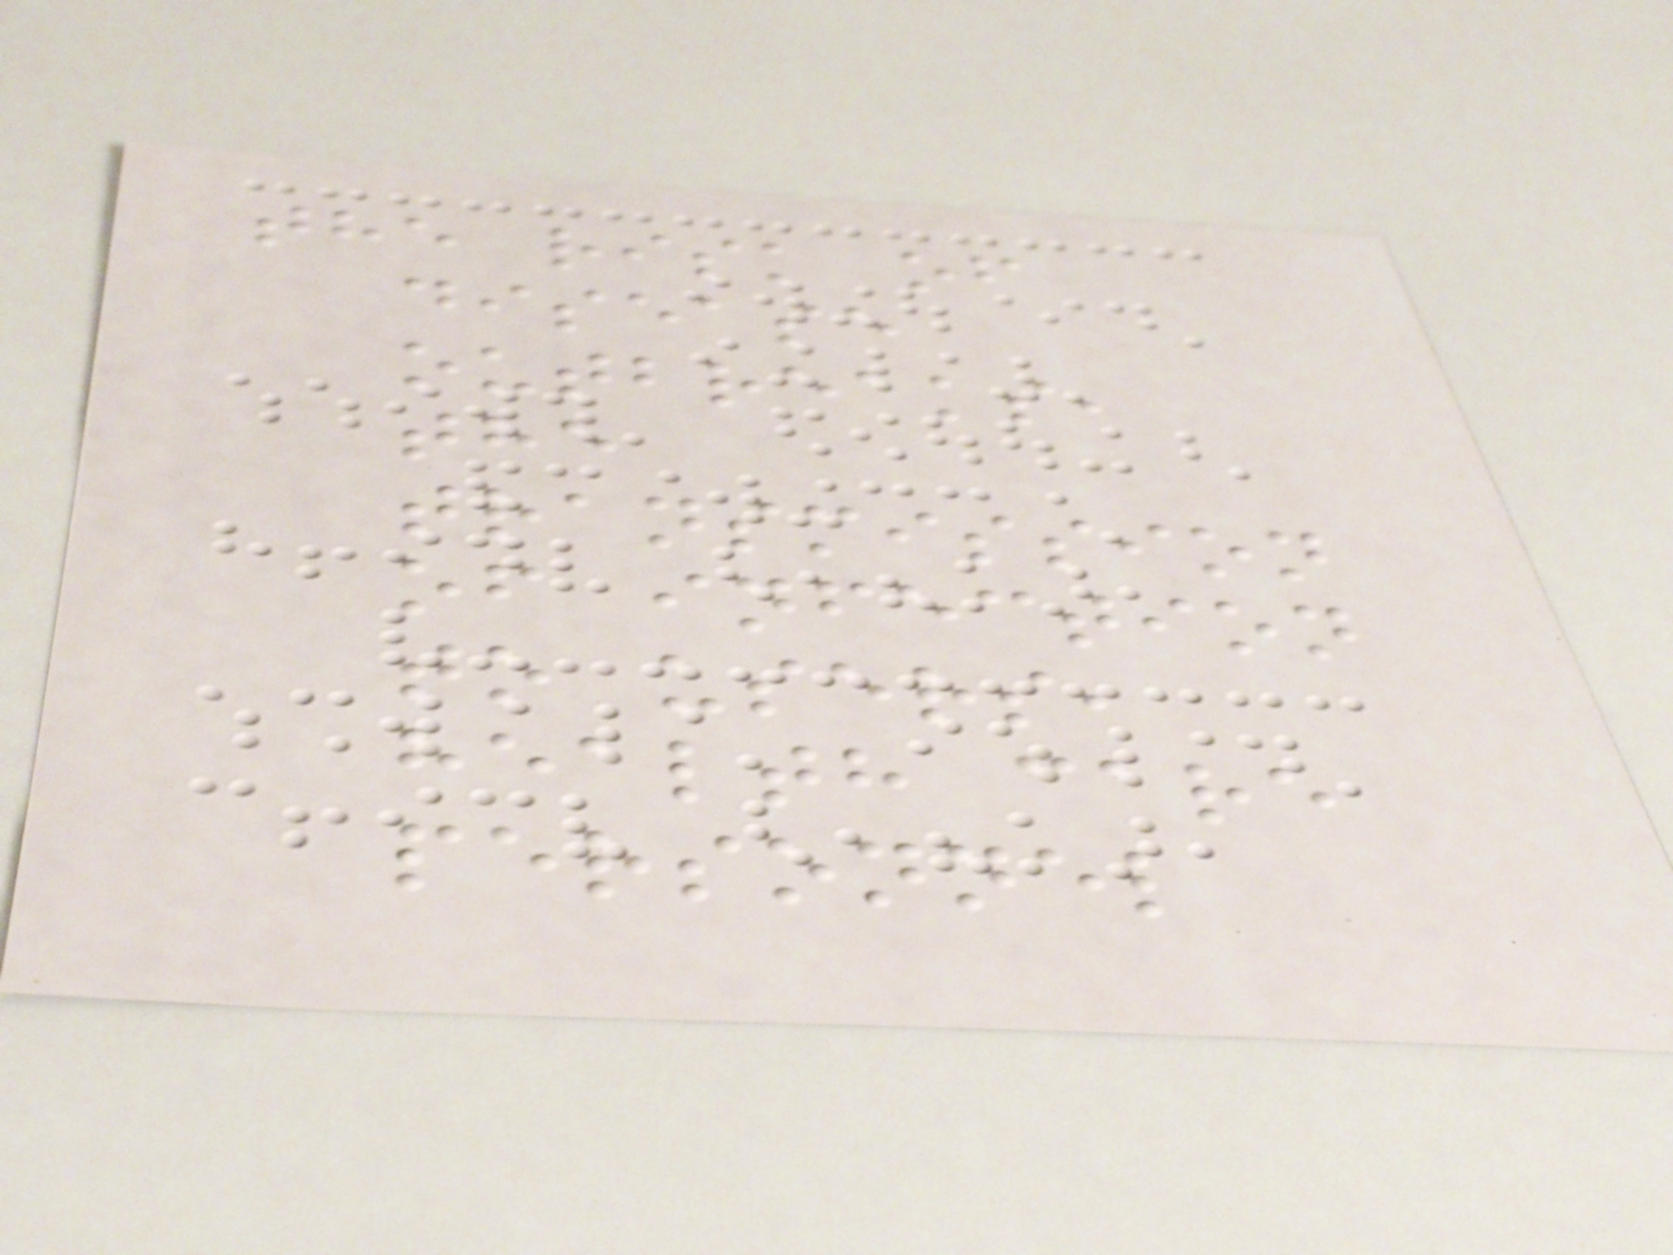the risk of
disease
outbreaks,
the
transmission
of infection
to users,
health care
personnel
